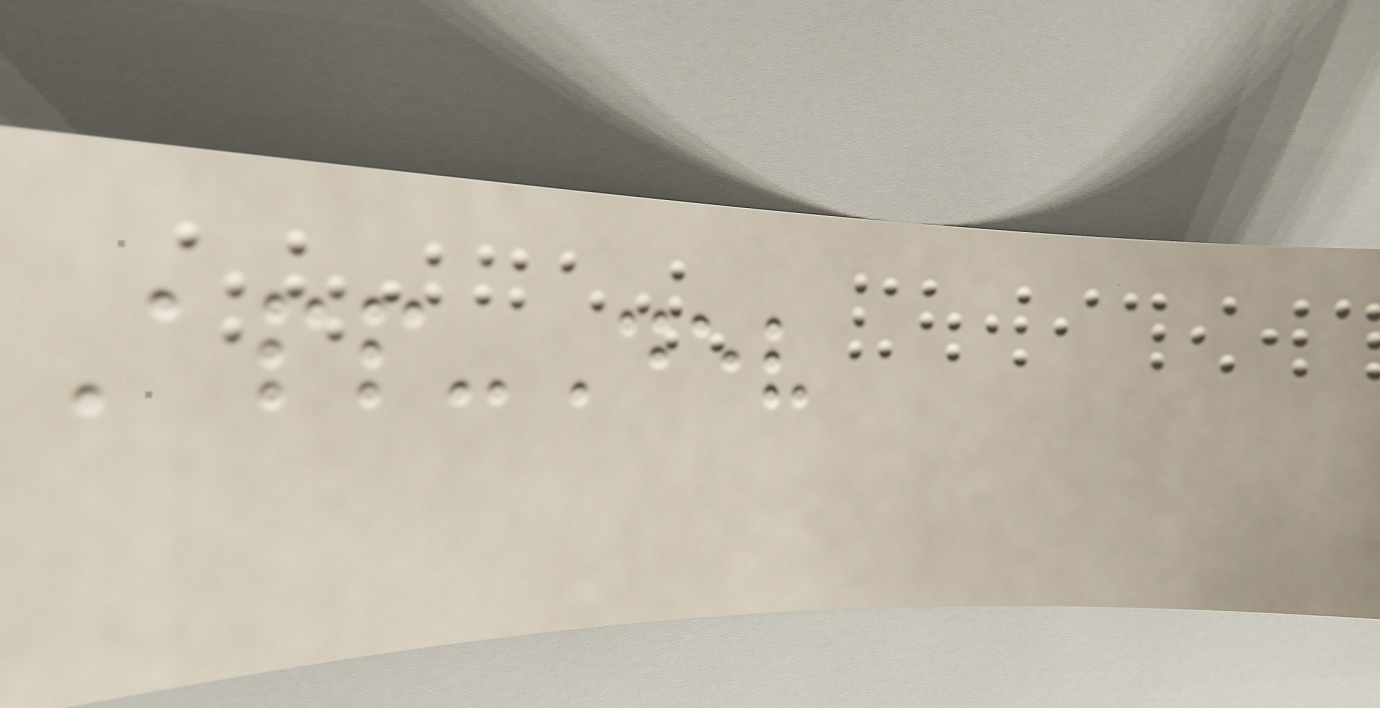App-Dev
